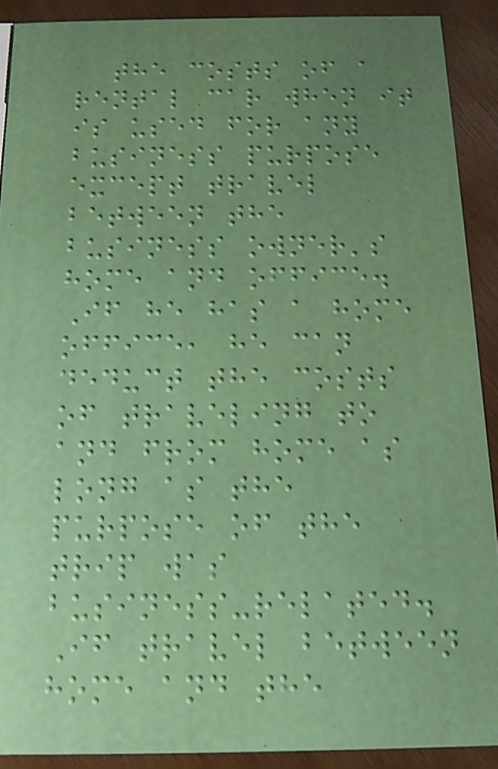the costs of a
rental car when it
is used for any
business purpose
except travel
between the
business owner's
home and office.
If he has a home
office, he can
deduct the costs
of traveling to
and from home as
long as the
purpose of the
trip was
business-related.
If travel between
home and the
